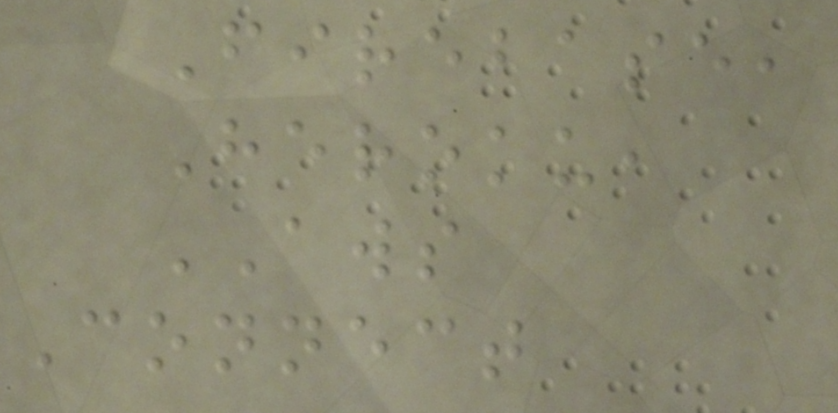Firebase,
Heroku,
AWS
Connect
